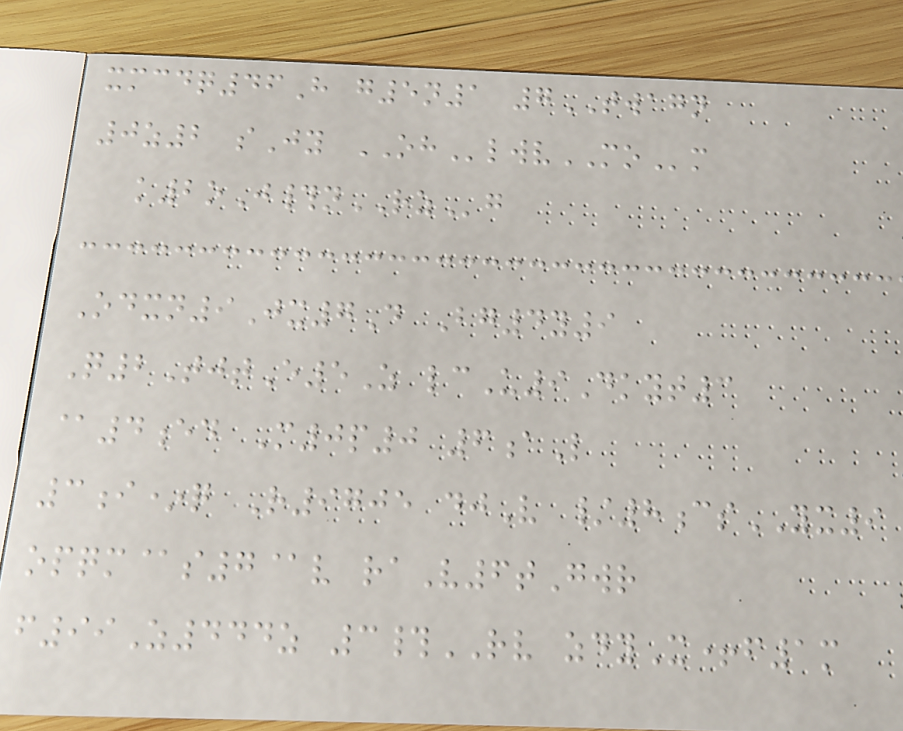xmcdq46H g5n1 7TWAGN
0z2 sJy OHlwvMOm
k2oJ#nRZg
Odxn9Jx7D Bg4y9
Q2TjtE5Z lcU9Dkyt3
@4ed M0p0 6aL
3i*q R9705 djV /8csYX9
opqm@s7@v raV6tGwr
f99Z444z 3#RV zdyX+f1m
